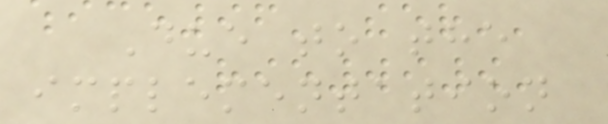Due to the
implementation
